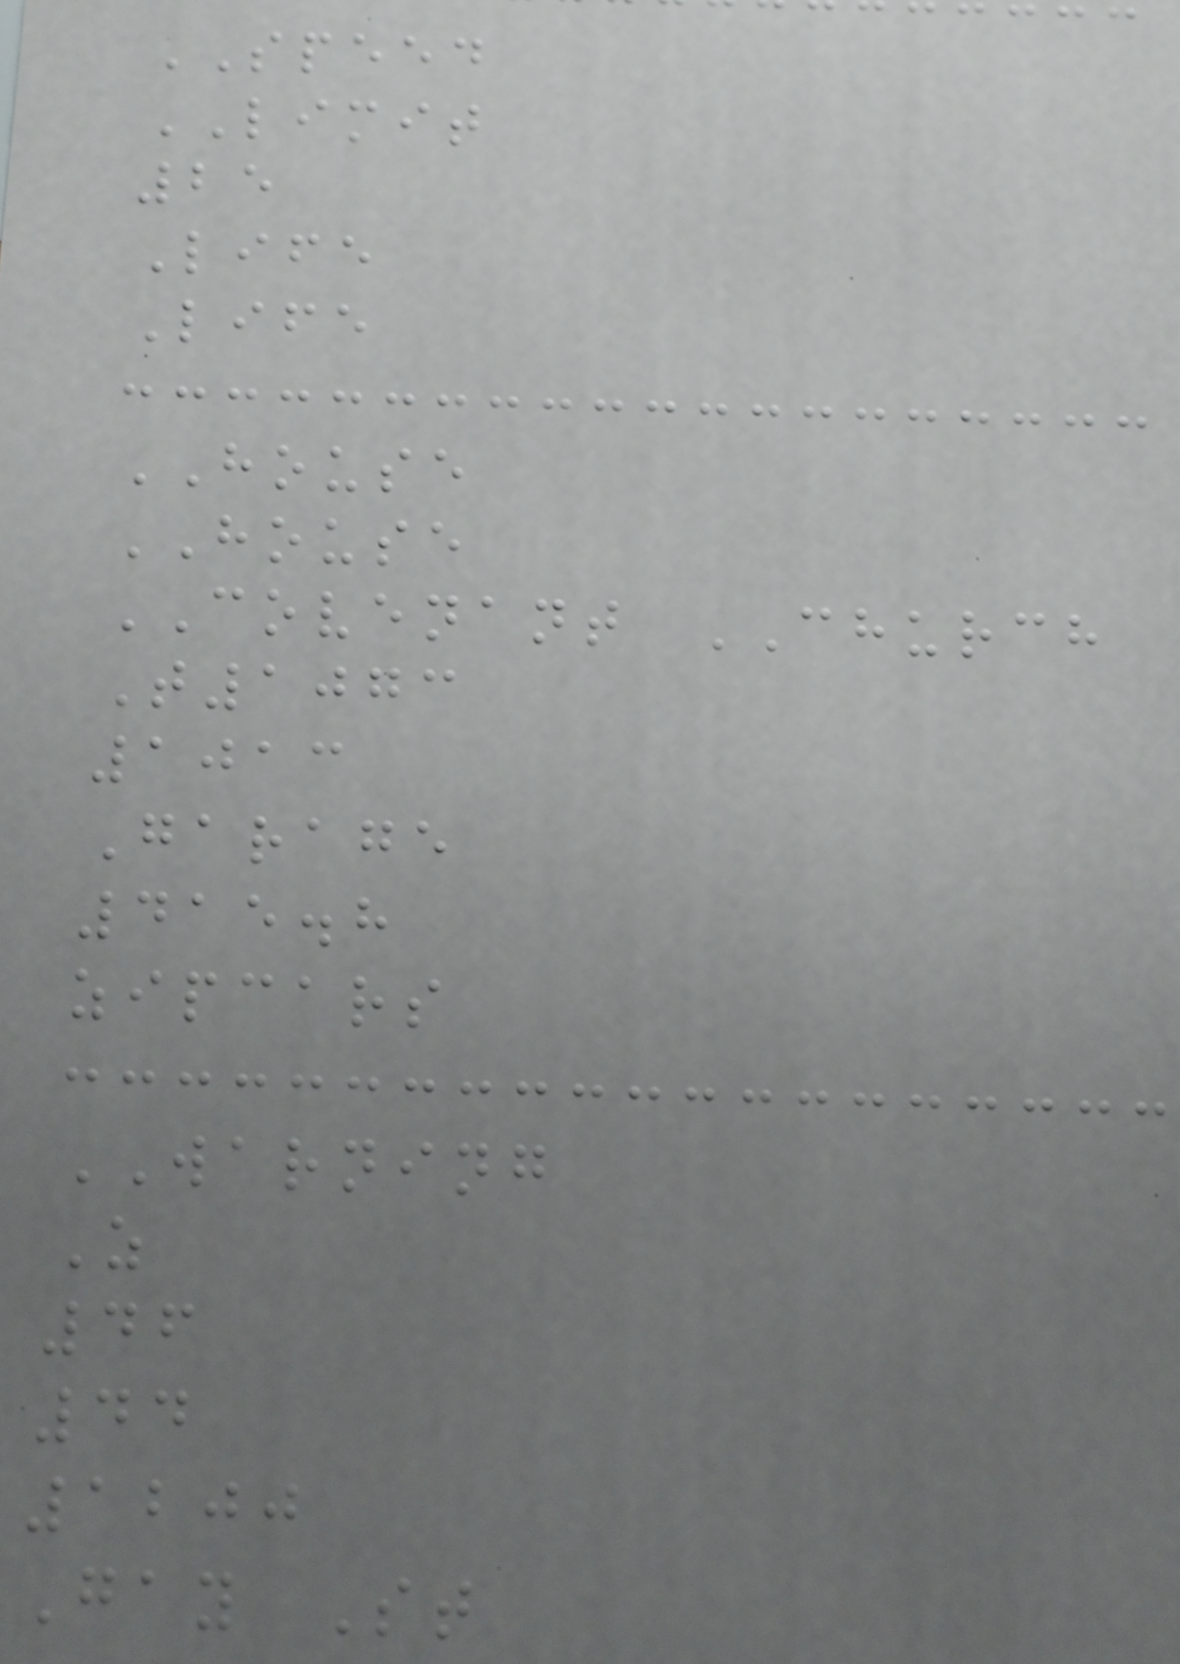SPEED
LIMIT
25
Life
Life
HOUSE
HOUSE
COVENANT CHURCH
T1073
1013
Garage
415.8
zipcars
WARNING
Z
46
44
1200
Gay St
